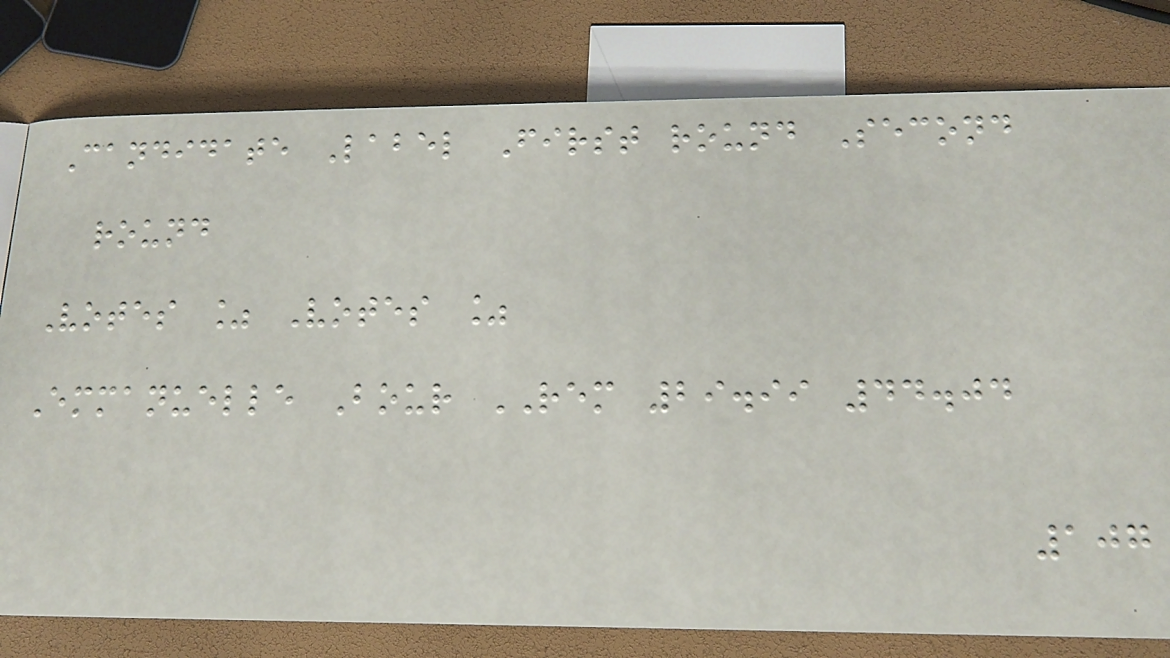Candidate Label First round Second
round
Votes % Votes %
Emmanuelle Bour REM 29.99 44.04
107
